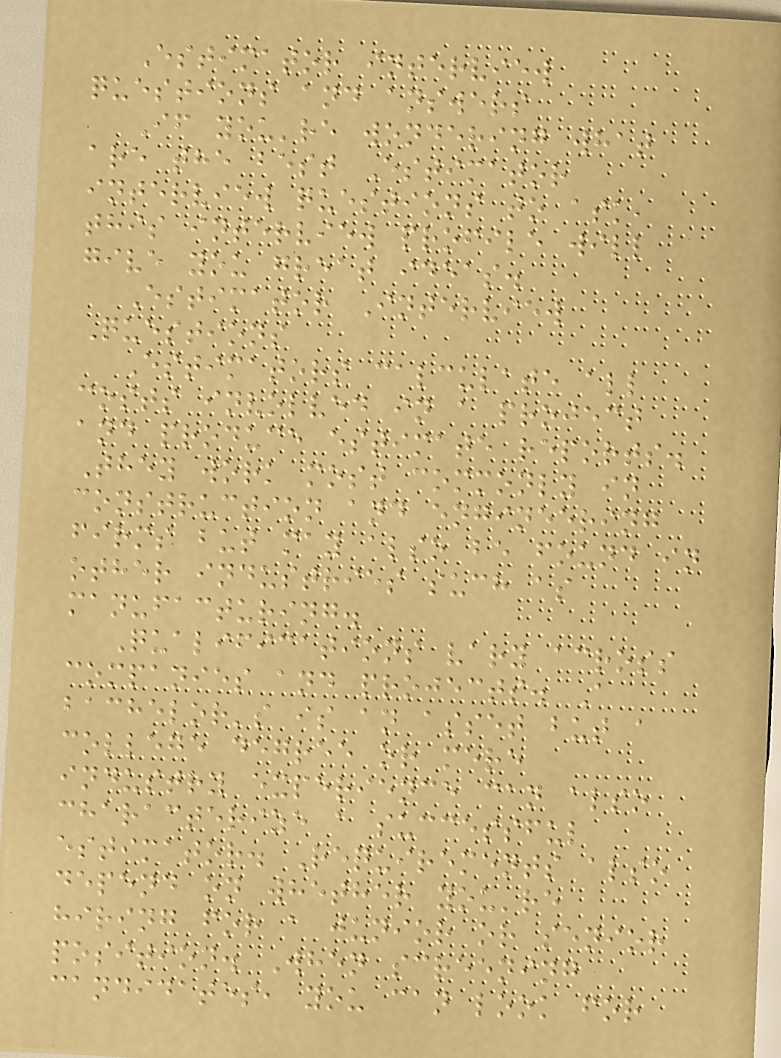Estimator interview
questions and answers
If you're wondering what
are the best Estimator
interview questions to ask,
this interview profile will
give you great ideas.
Estimator Interview
Questions
Estimators calculate all
costs involved in a project
and produce estimate reports.
They work most commonly in
construction and engineering
firms but may also be found in
other industries such as
manufacturing.
Qualifications vary across
companies and projects. A
bachelor's is an asset but a
college degree or mere
industry experience can also
characterize a successful
estimator. Requirements also
depend on whether you're
hiring for a junior or senior
position. When screening
candidates, you can look for
